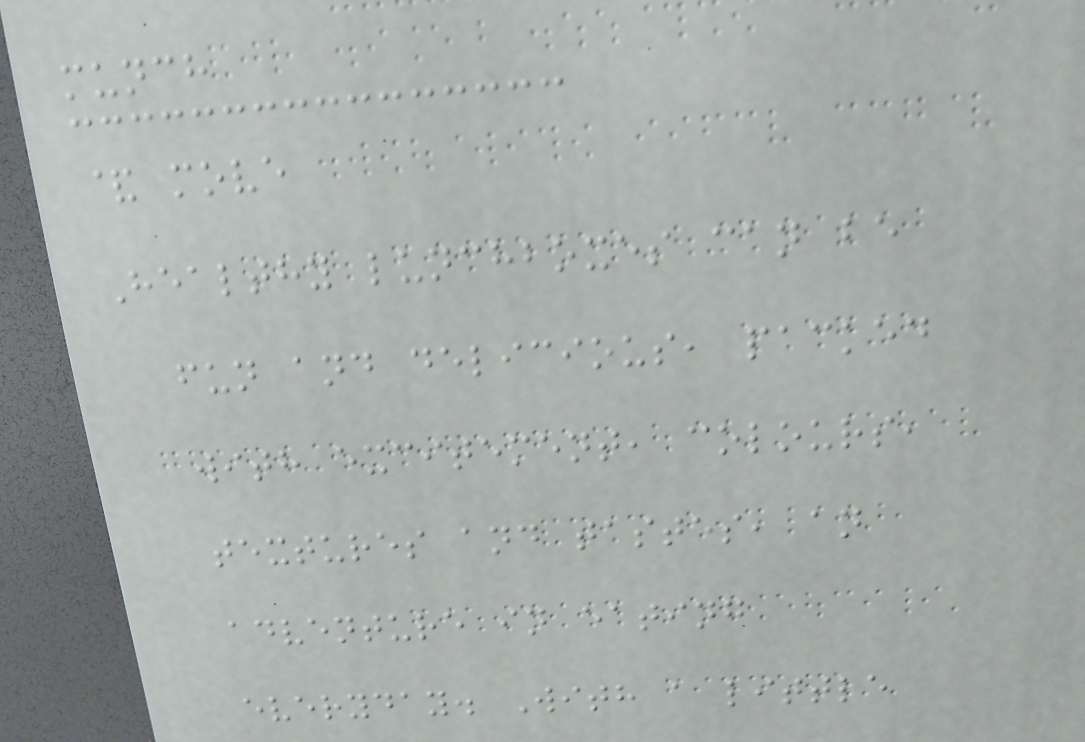munch
& move
Healthy lunchboxes can be
fun and delicious, packed
with excitement, colours,
textures and tastes, an
adventure in eating
everyday. With a little
